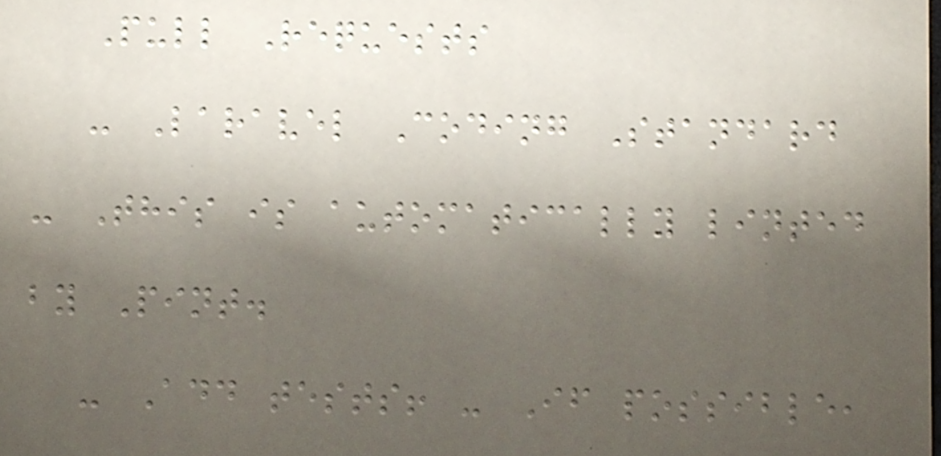Pull Requests
- Laravel Coding Standard
- This is automatically linted
by Pint.
- Add tests! - If possible,
